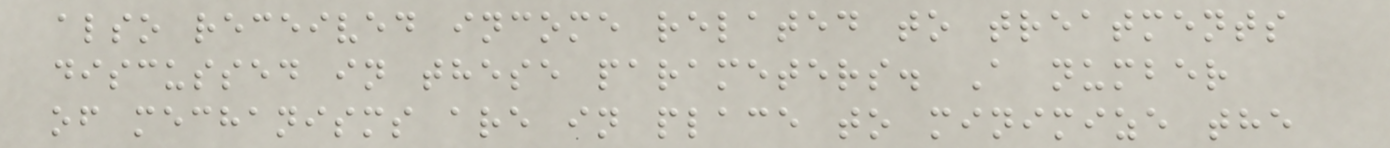also received income related to treatments
discussed in these parameters. A number
of mechanisms are in place to minimize the
